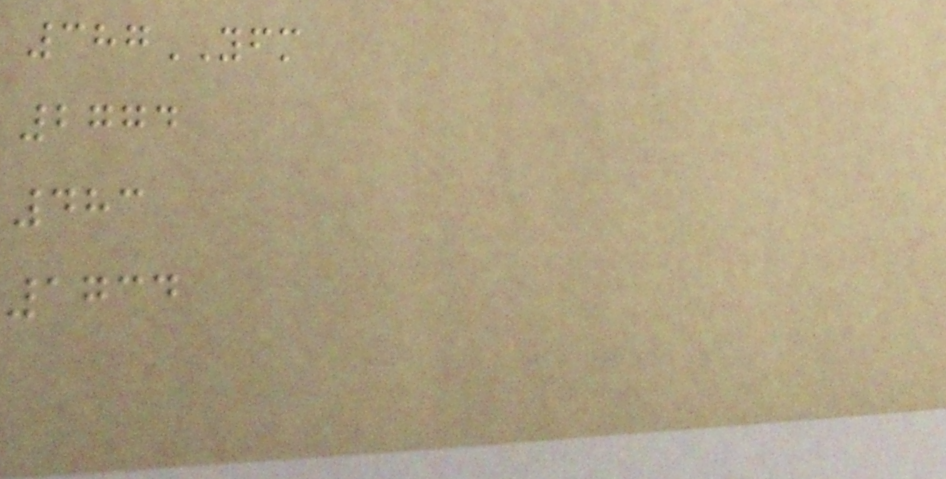387YFM
2774
483
1734
